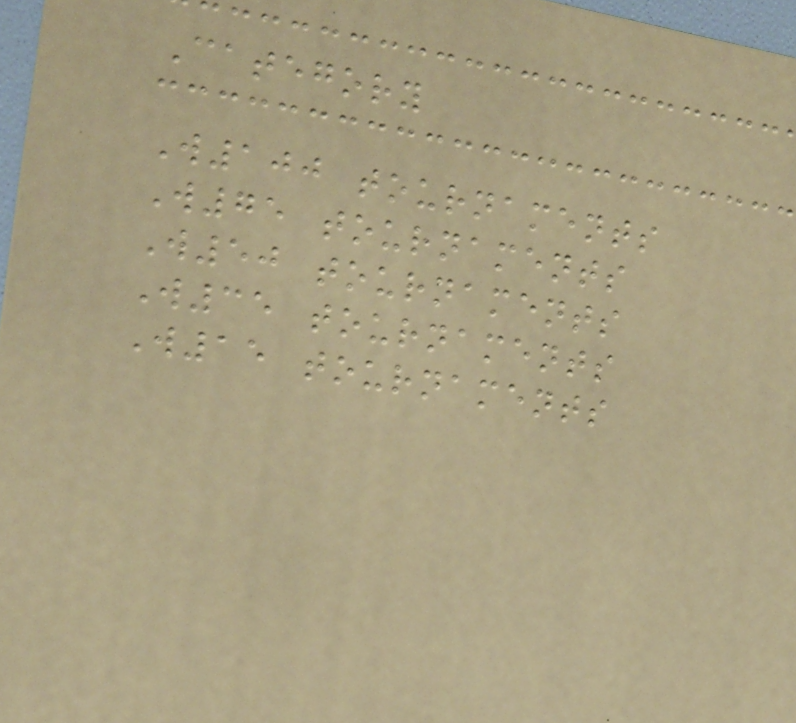Category
W100 tournaments
W75 tournaments
W50 tournaments
W35 tournaments
W15 tournaments
